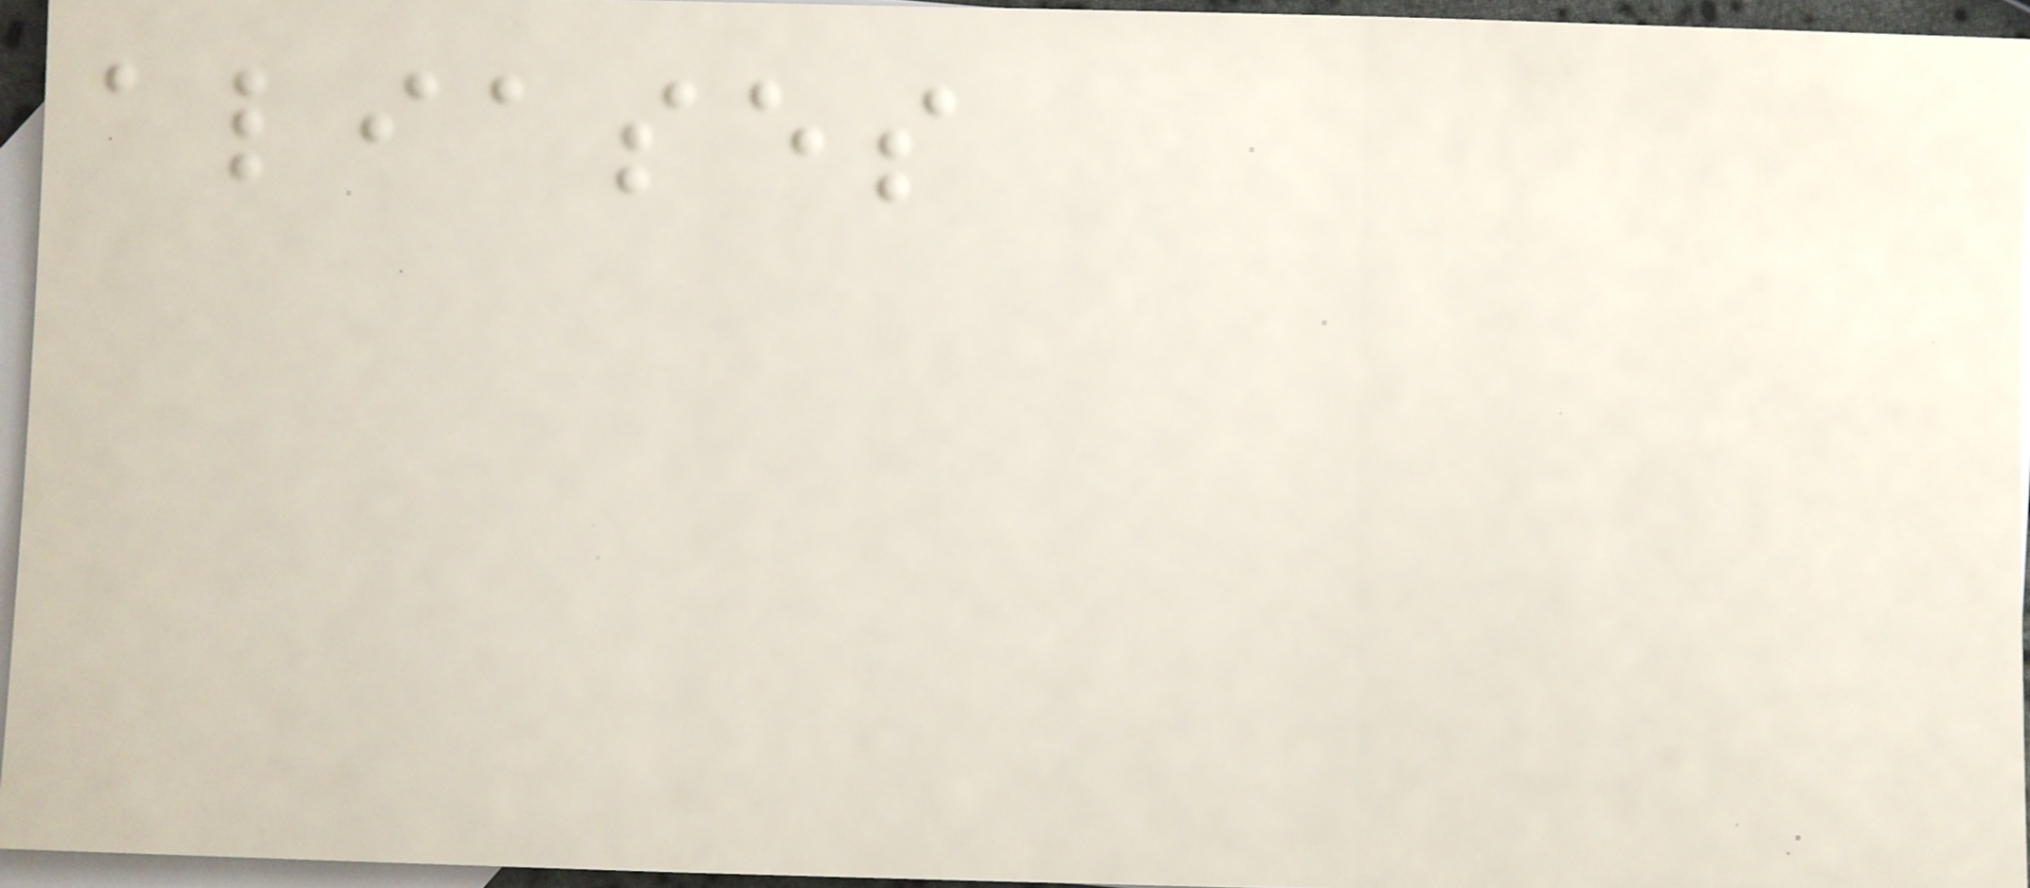aliases
